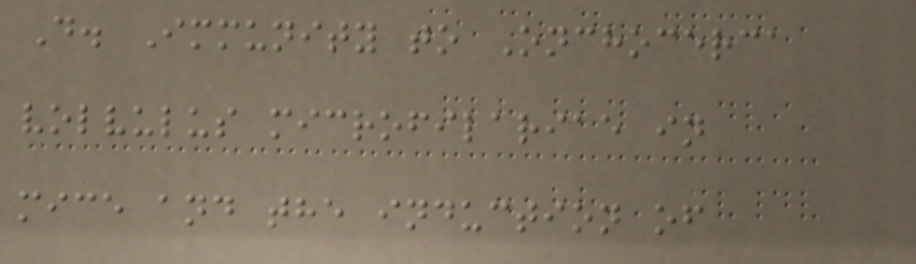D. Immunity to Onchocerca
volvulus microfilariae in
mice and the induction of
